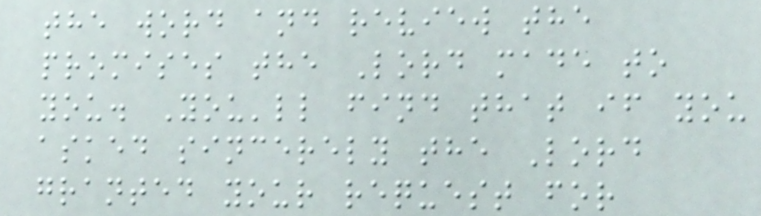the word and review the
promises the Lord made to
you. You'll find that if you
asked sincerely the Lord
granted your request for
